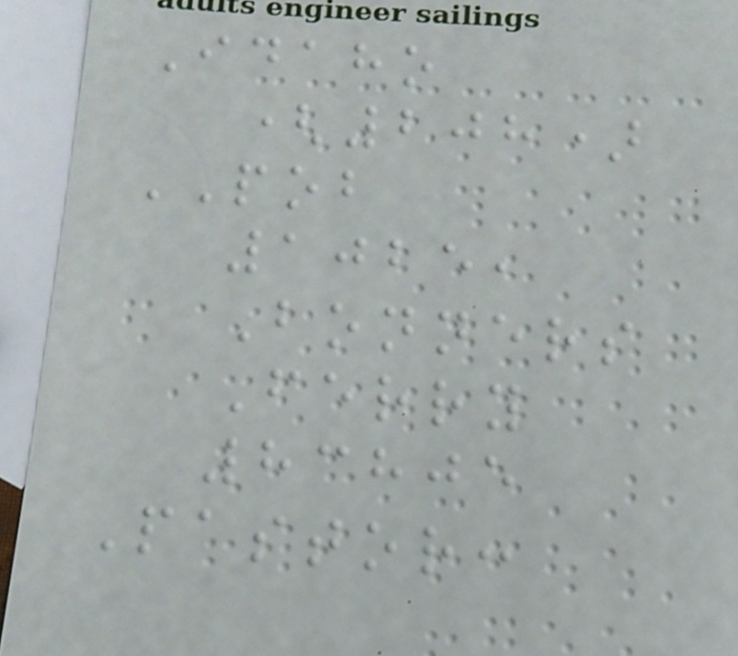Idaho
(208)
POB
1025,
Bonners
Ferry
83805
Pastor:
